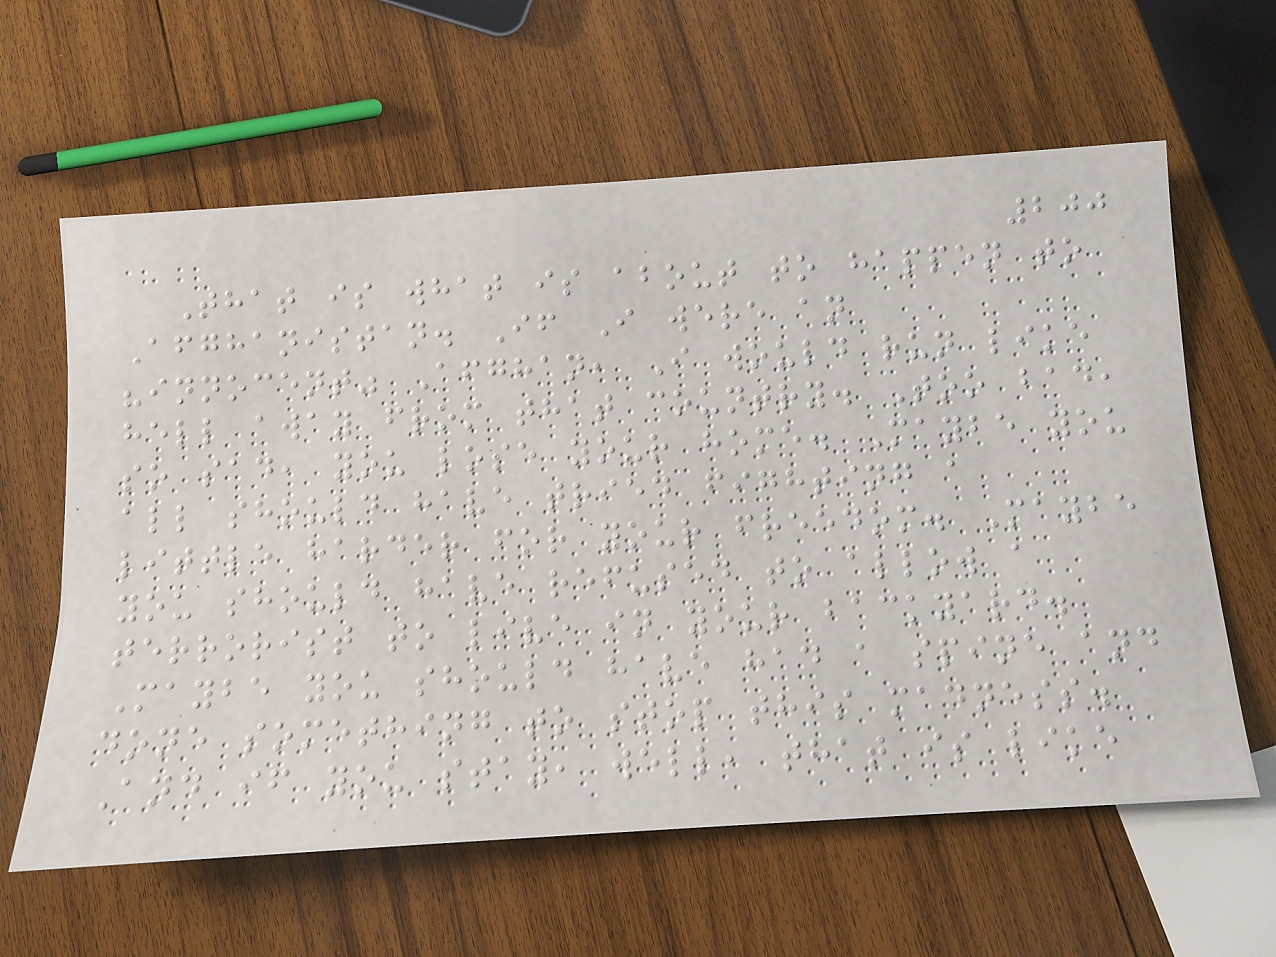200
That is what is about to happen to
Afghanistan. If I were an
"innocent" Afghan, I would run like
hell away from that country. Too bad,
so sad, you lose your home. Maybe you
all should have tried fighting a
little harder for your freedom. Maybe
you should have refused to allow a
terrorist to live in your backyard.
Maybe you should have had a spine and
done something to stop this madness.
And if you stay, well, that is like
